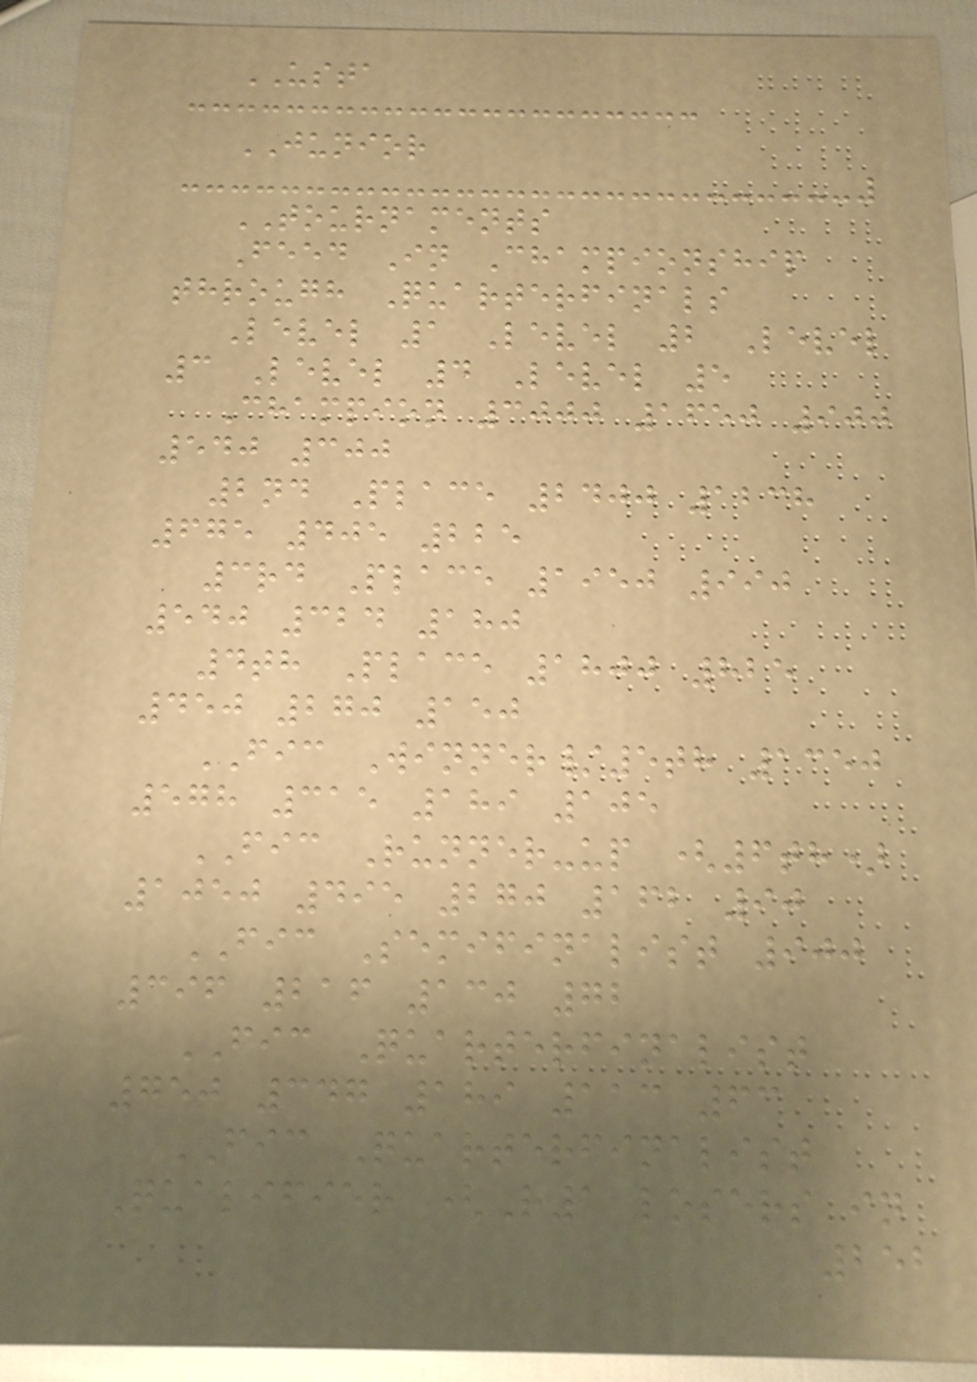USTA
JUNIOR
TOURNAMENTS
Feed In Championship
through Quarterfinals
Level 1 Level 2 Level
3 Level 4 Level 5
Champion 3000 1650 900
540 300
2nd Place 2400 1238
675 405 225
3rd Place 1950 990
540 324 180
4th Place 1800 825
450 270 150
FIC Winner/5th 1350
578 315 189 105
FIC Runner-up (6th)
1050 495 270 162 90
FIC Semifinalist 900
396 216 130 72
FIC Quarterfinalist
750 347 189 113 63
FIC Quarterfinalist
Qualifier (R1 losers in
252
